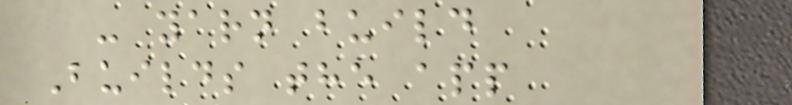- yarn build
Builds the app
